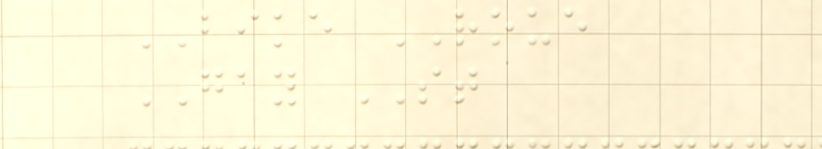BIKE ROUE
GAY ST
